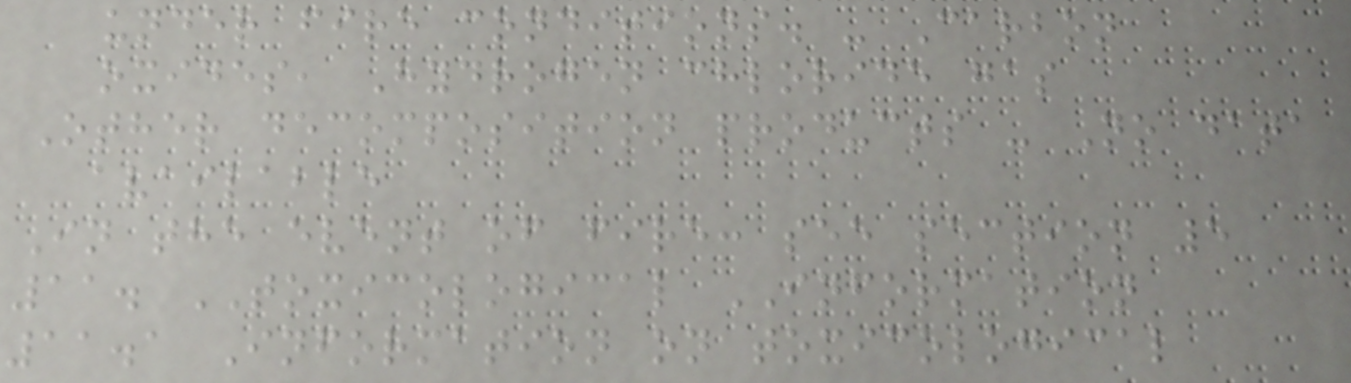under fire conditions. - Carbon
oxides, Hydrogen chloride gas
Other decomposition products - No data
available
In the event of fire: see section 5
11. TOXICOLOGICAL INFORMATION
11.1 Information on toxicological
